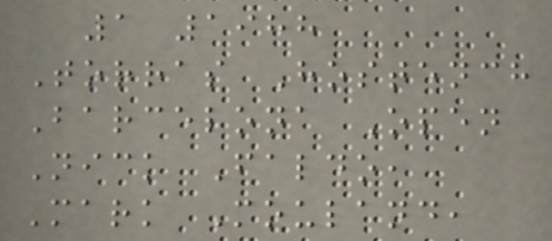1 1988
Torras Hostench
Barcelona Open
Nick Faldo,
Mark Mouland,
